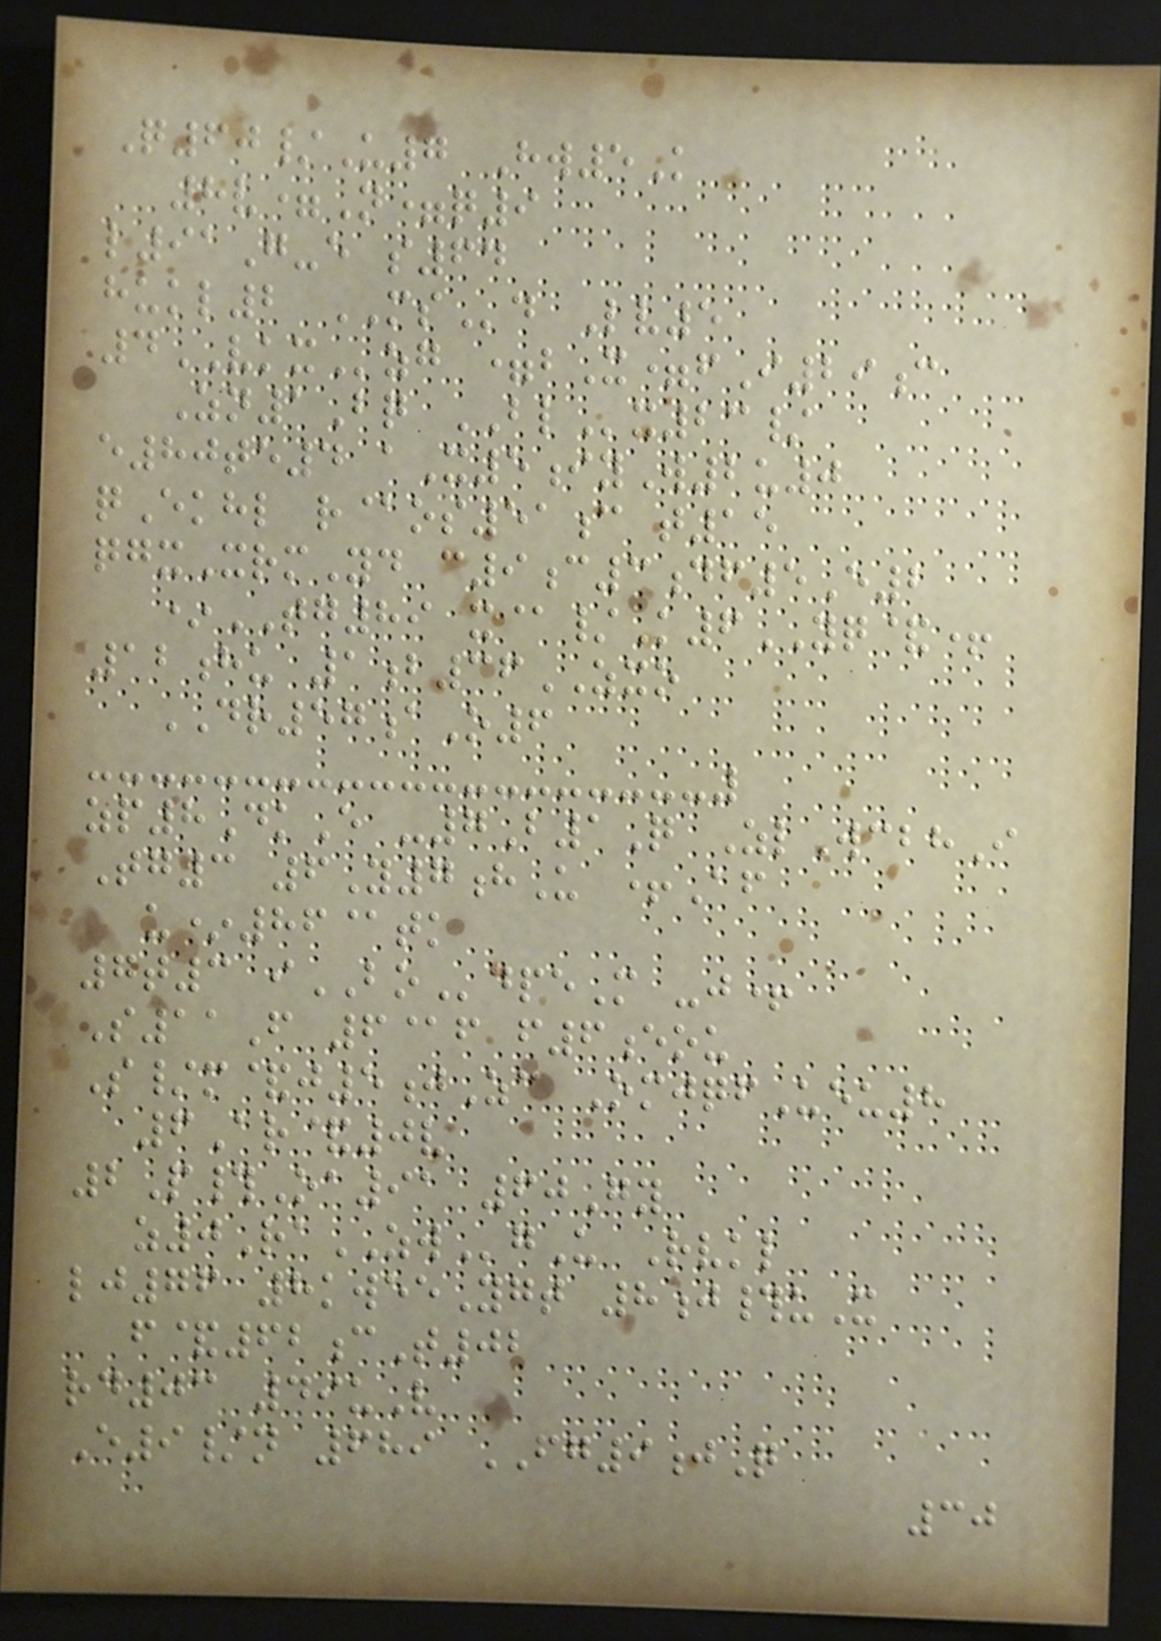Q60/U7 Hw5K
8v=N=q9
l91G-e s64
hukl2 MSd Lv5
4VKXzg =bX=fI29c
Zn1Bq BLx23/
e80te4 aX5iyW2u0
qEkhl r@os51c t15
qgxXrmYd c9c3df5E2
*TG89 x@/K6YQ&+
12hu 1b36ZXO
DR57aO6
zp8DkE -7B1Q ZlWcbhI
Tg3 6Y7hU +Af
u*86@tk
7t3 iBOdpeM -j+
S11F 6@f f6eou
S/m&j5jZc OmjqfUeu8
6Ar&0v
2P#Oa91 60Gy
z0RaZWgU Rvkl
lj76 8kweeYgt 8j#uX
f&62cT02
rd03 49uV
E9/n 689 FG9jQ
30
